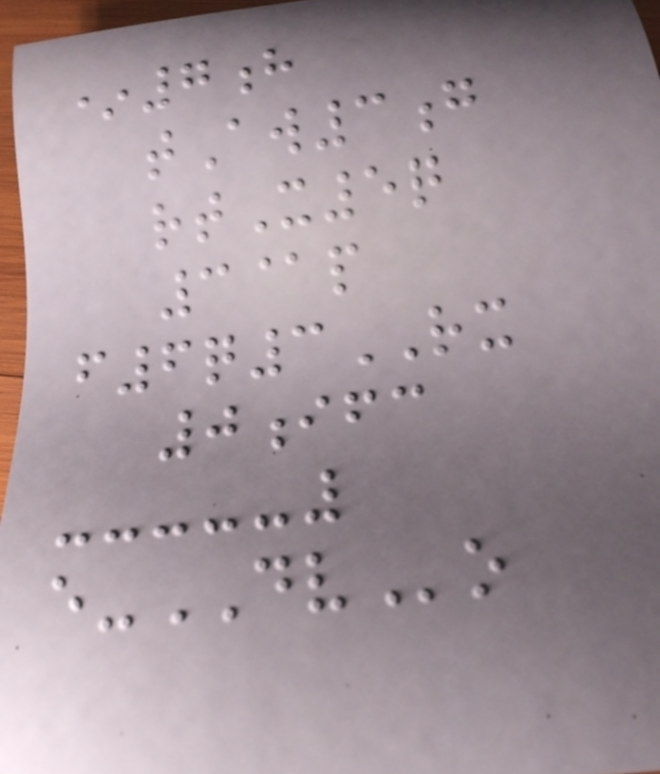*7h
tAw3g
rtX5q
3@p
f6q3RX
0ifc
e-DVo
